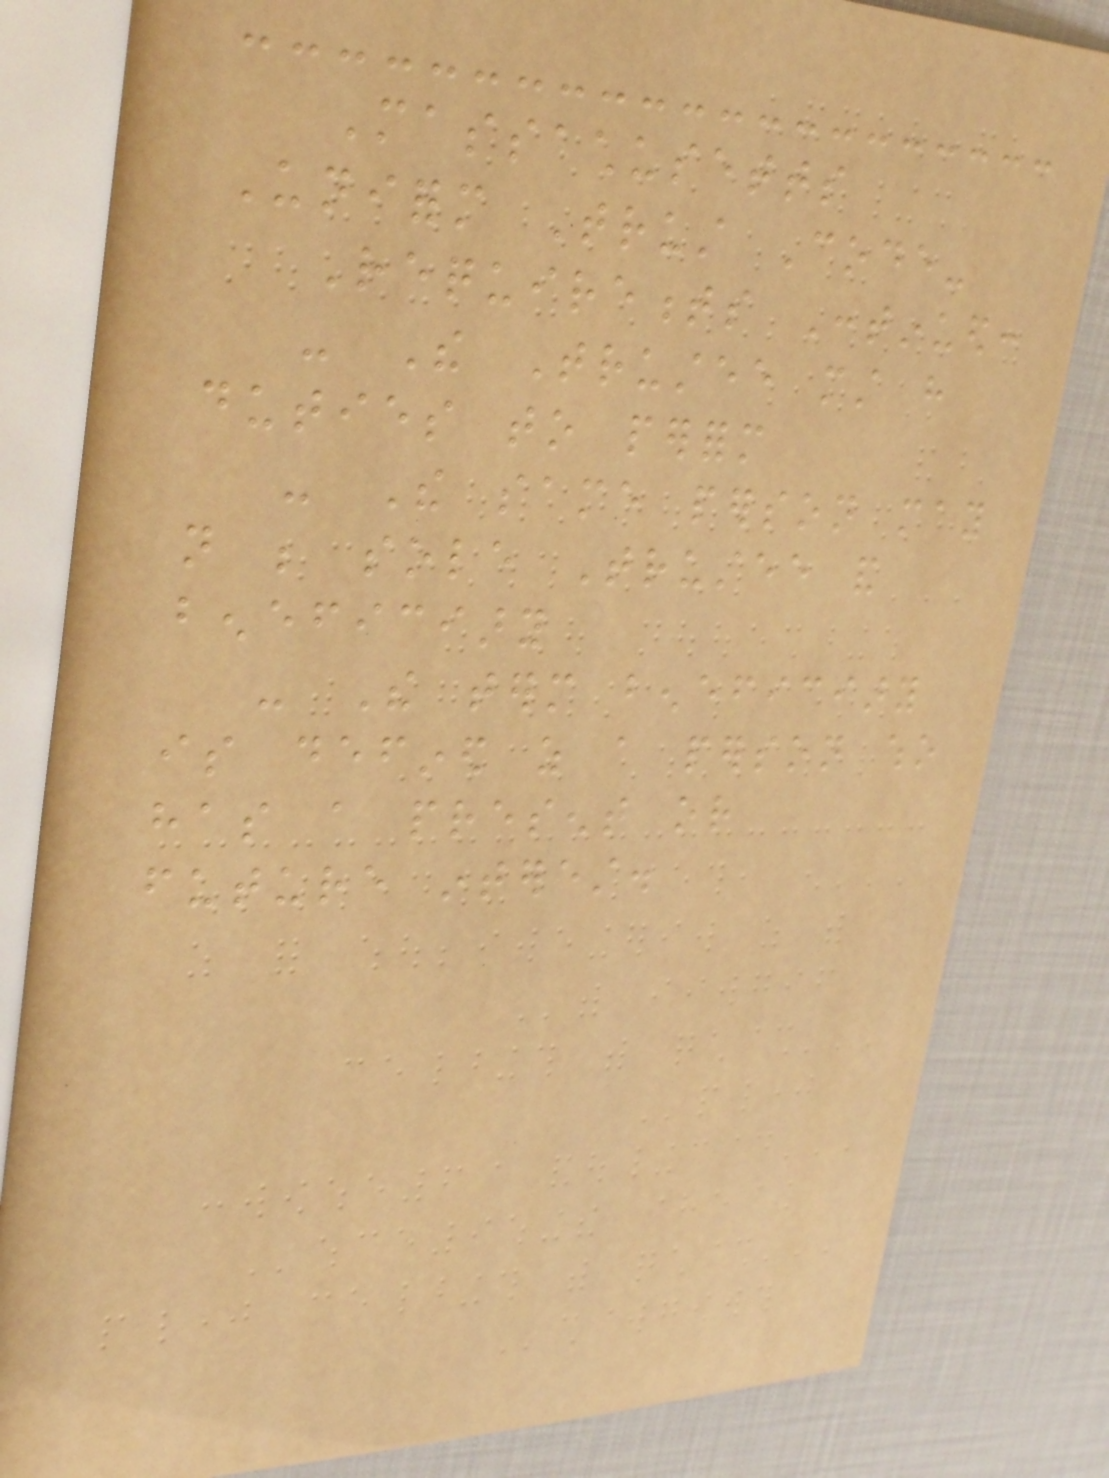Massachusetts
Uniform Trust Code-
Requirements Continued:
- The Trustee must have
duties to perform
- The same person may
not be sole Trustee and
beneficiary
- The term beneficiary
is defined as a person who
has a present or
future interest.
